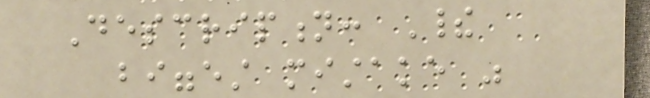Description: Their
biggest mistake was
